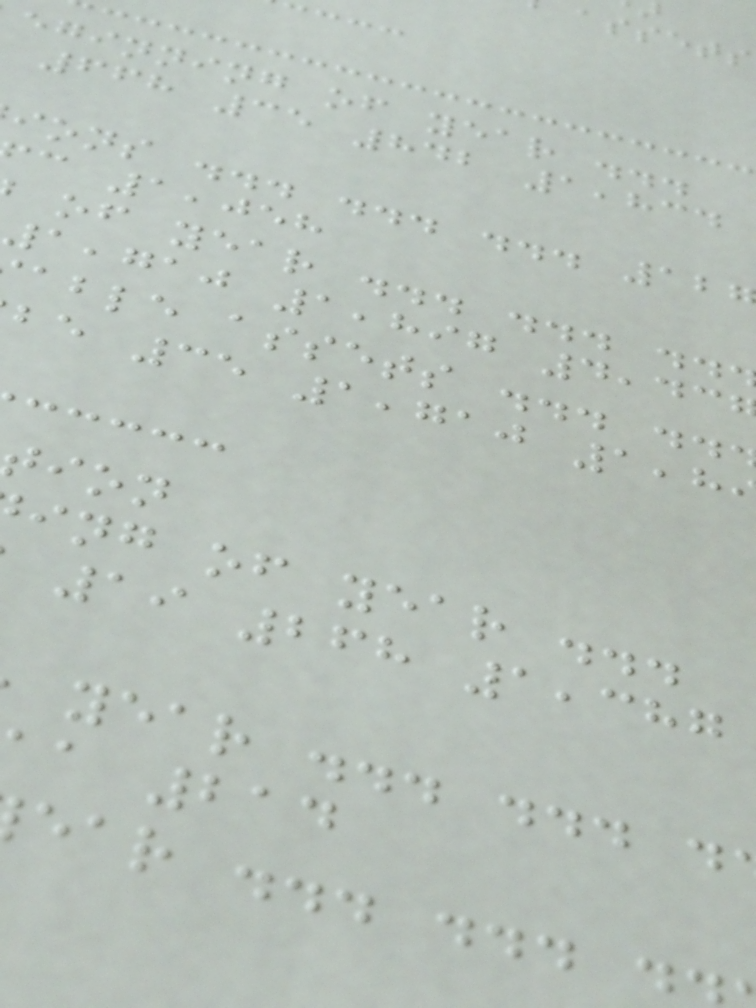eginning of year ...
668 35 842 1,834
ions ... ... ... 12
c 1,058
of year ... ... ..
1,710 1,897 4,43
able assets ... ..
be 35 1,710 1,8
ing of year ...
19 268 1,387
year ... ... .
a 214
ear ... ... ..
